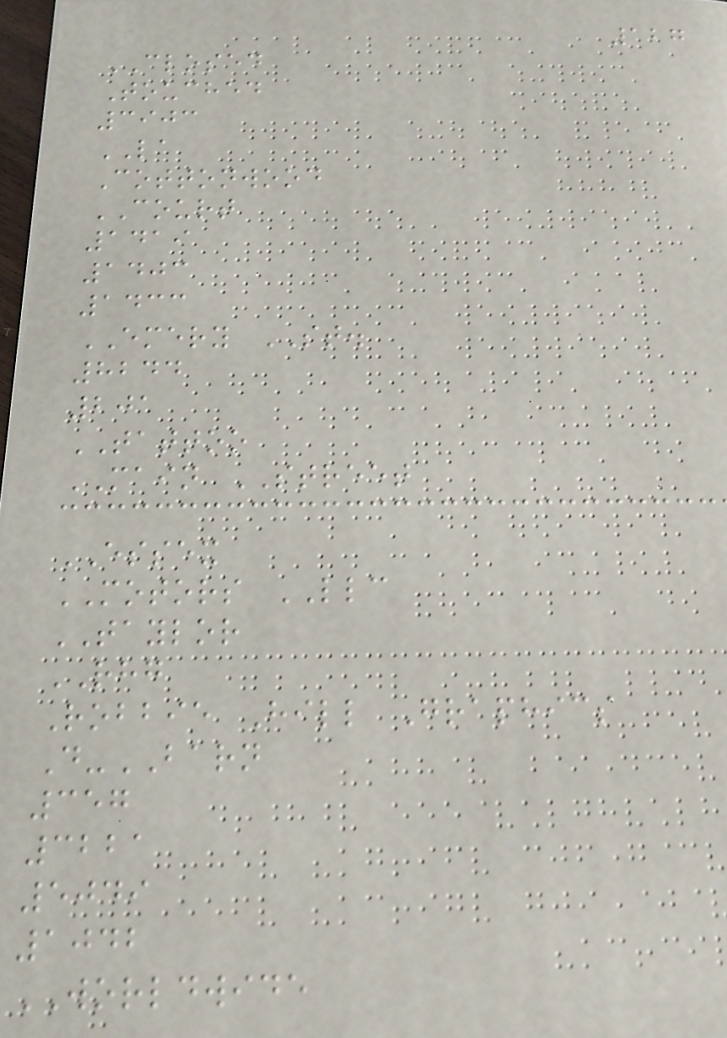127
CLOSED
Touched
3903
LA
Cottonwood
COURT
1419
1403
1433
EMERY ST.
8244
201
TATTOO
MAIN STREET
ESSEX
MOTORS LLC
TAYLOR
RHG
Robbie Hill Graphics
D-BARN
357
3221
5049
1042
WORLDWIDE
